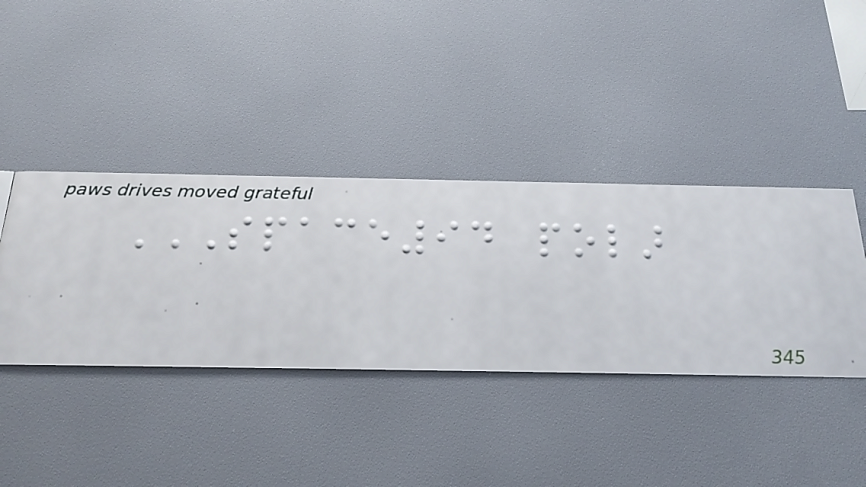SPACE94 POLAR
